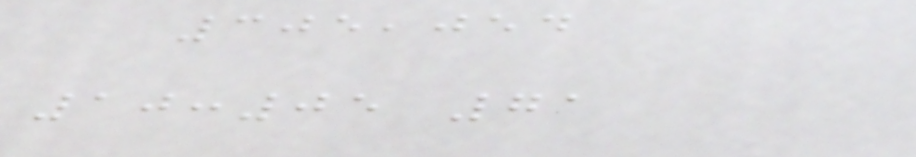305,054
10:05 71
